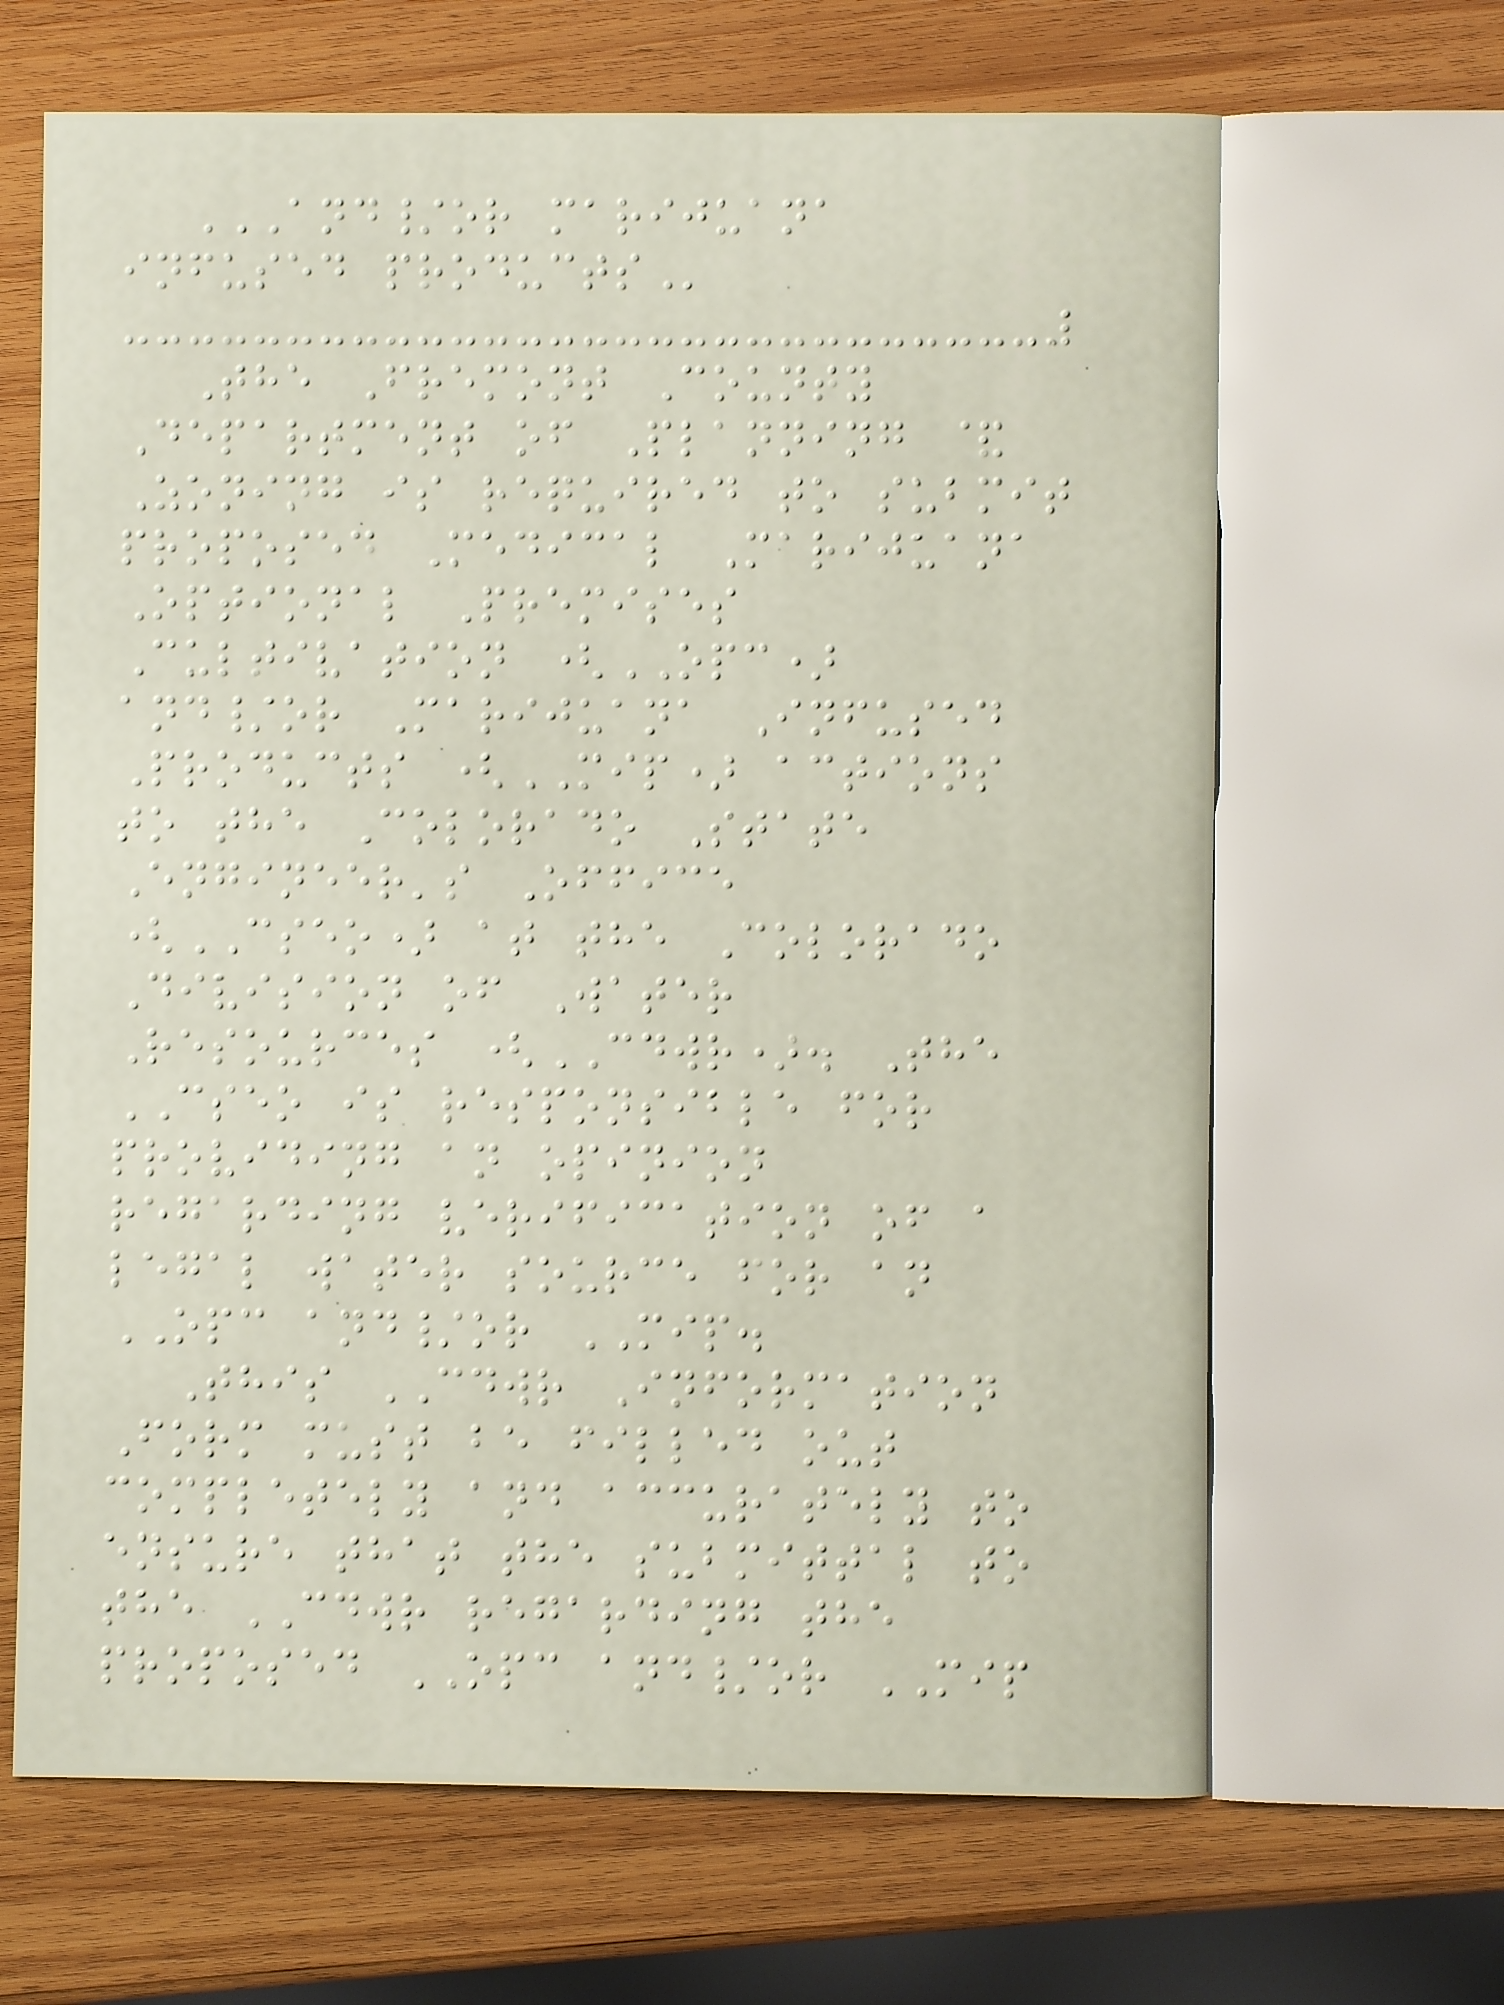AND/OR MARIJUANA
INFUSED PRODUCTS
The Fremont County
Department of Planning &
Zoning is required to submit
proposed Medical Marijuana
Optional Premises
Cultivation (OPC)
and/or Marijuana Infused
Products (MIP) actions
to the Colorado State
Engineer's Office
(CSEO) at the Colorado
Division of Water
Resources (CDWR). The
CSEO is responsible for
providing an opinion
regarding verification of a
legal water source for an
OPC and/or MIP.
This CDWR Information
Form must be filled out
completely and accurately to
ensure that the submittal to
the CDWR regarding the
proposed OPC and/or MIP
